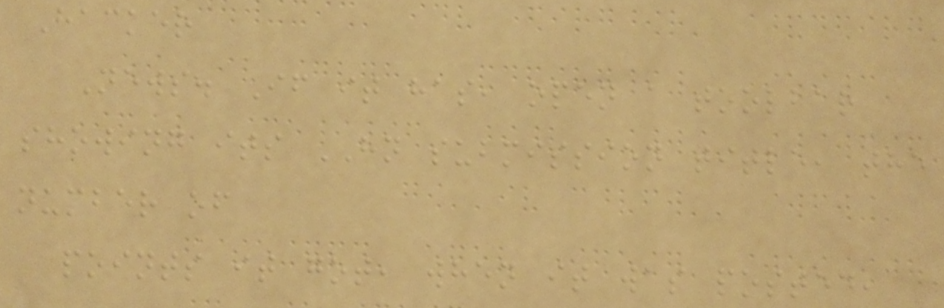Hacker
News. If it has, open a toolbar
showing its HN submission title, the
number of
points it got, when it was posted,
